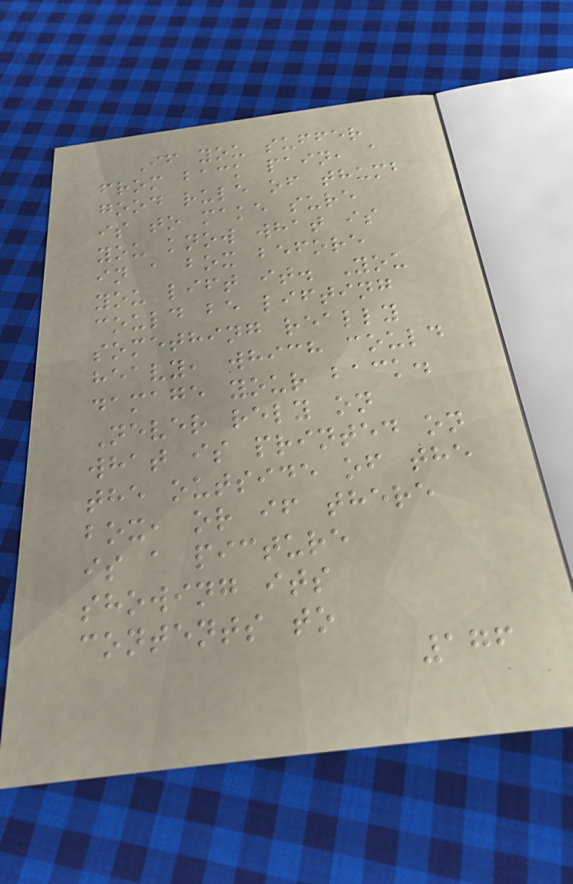If you suffer
from back pain, a
good rule of thumb
is to make sure
you know what is
in a box before
you lift it. You
could be lifting
something really
heavy, which could
damage your back.
Never rely on
what is printed on
the outside of the
box, or if there
is a picture
showing its
contents to
176
